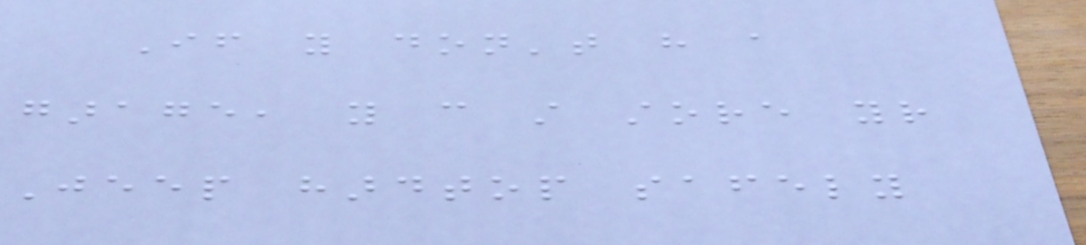If you don't have a
garage, you can still store your
Jeep hardtop safely
